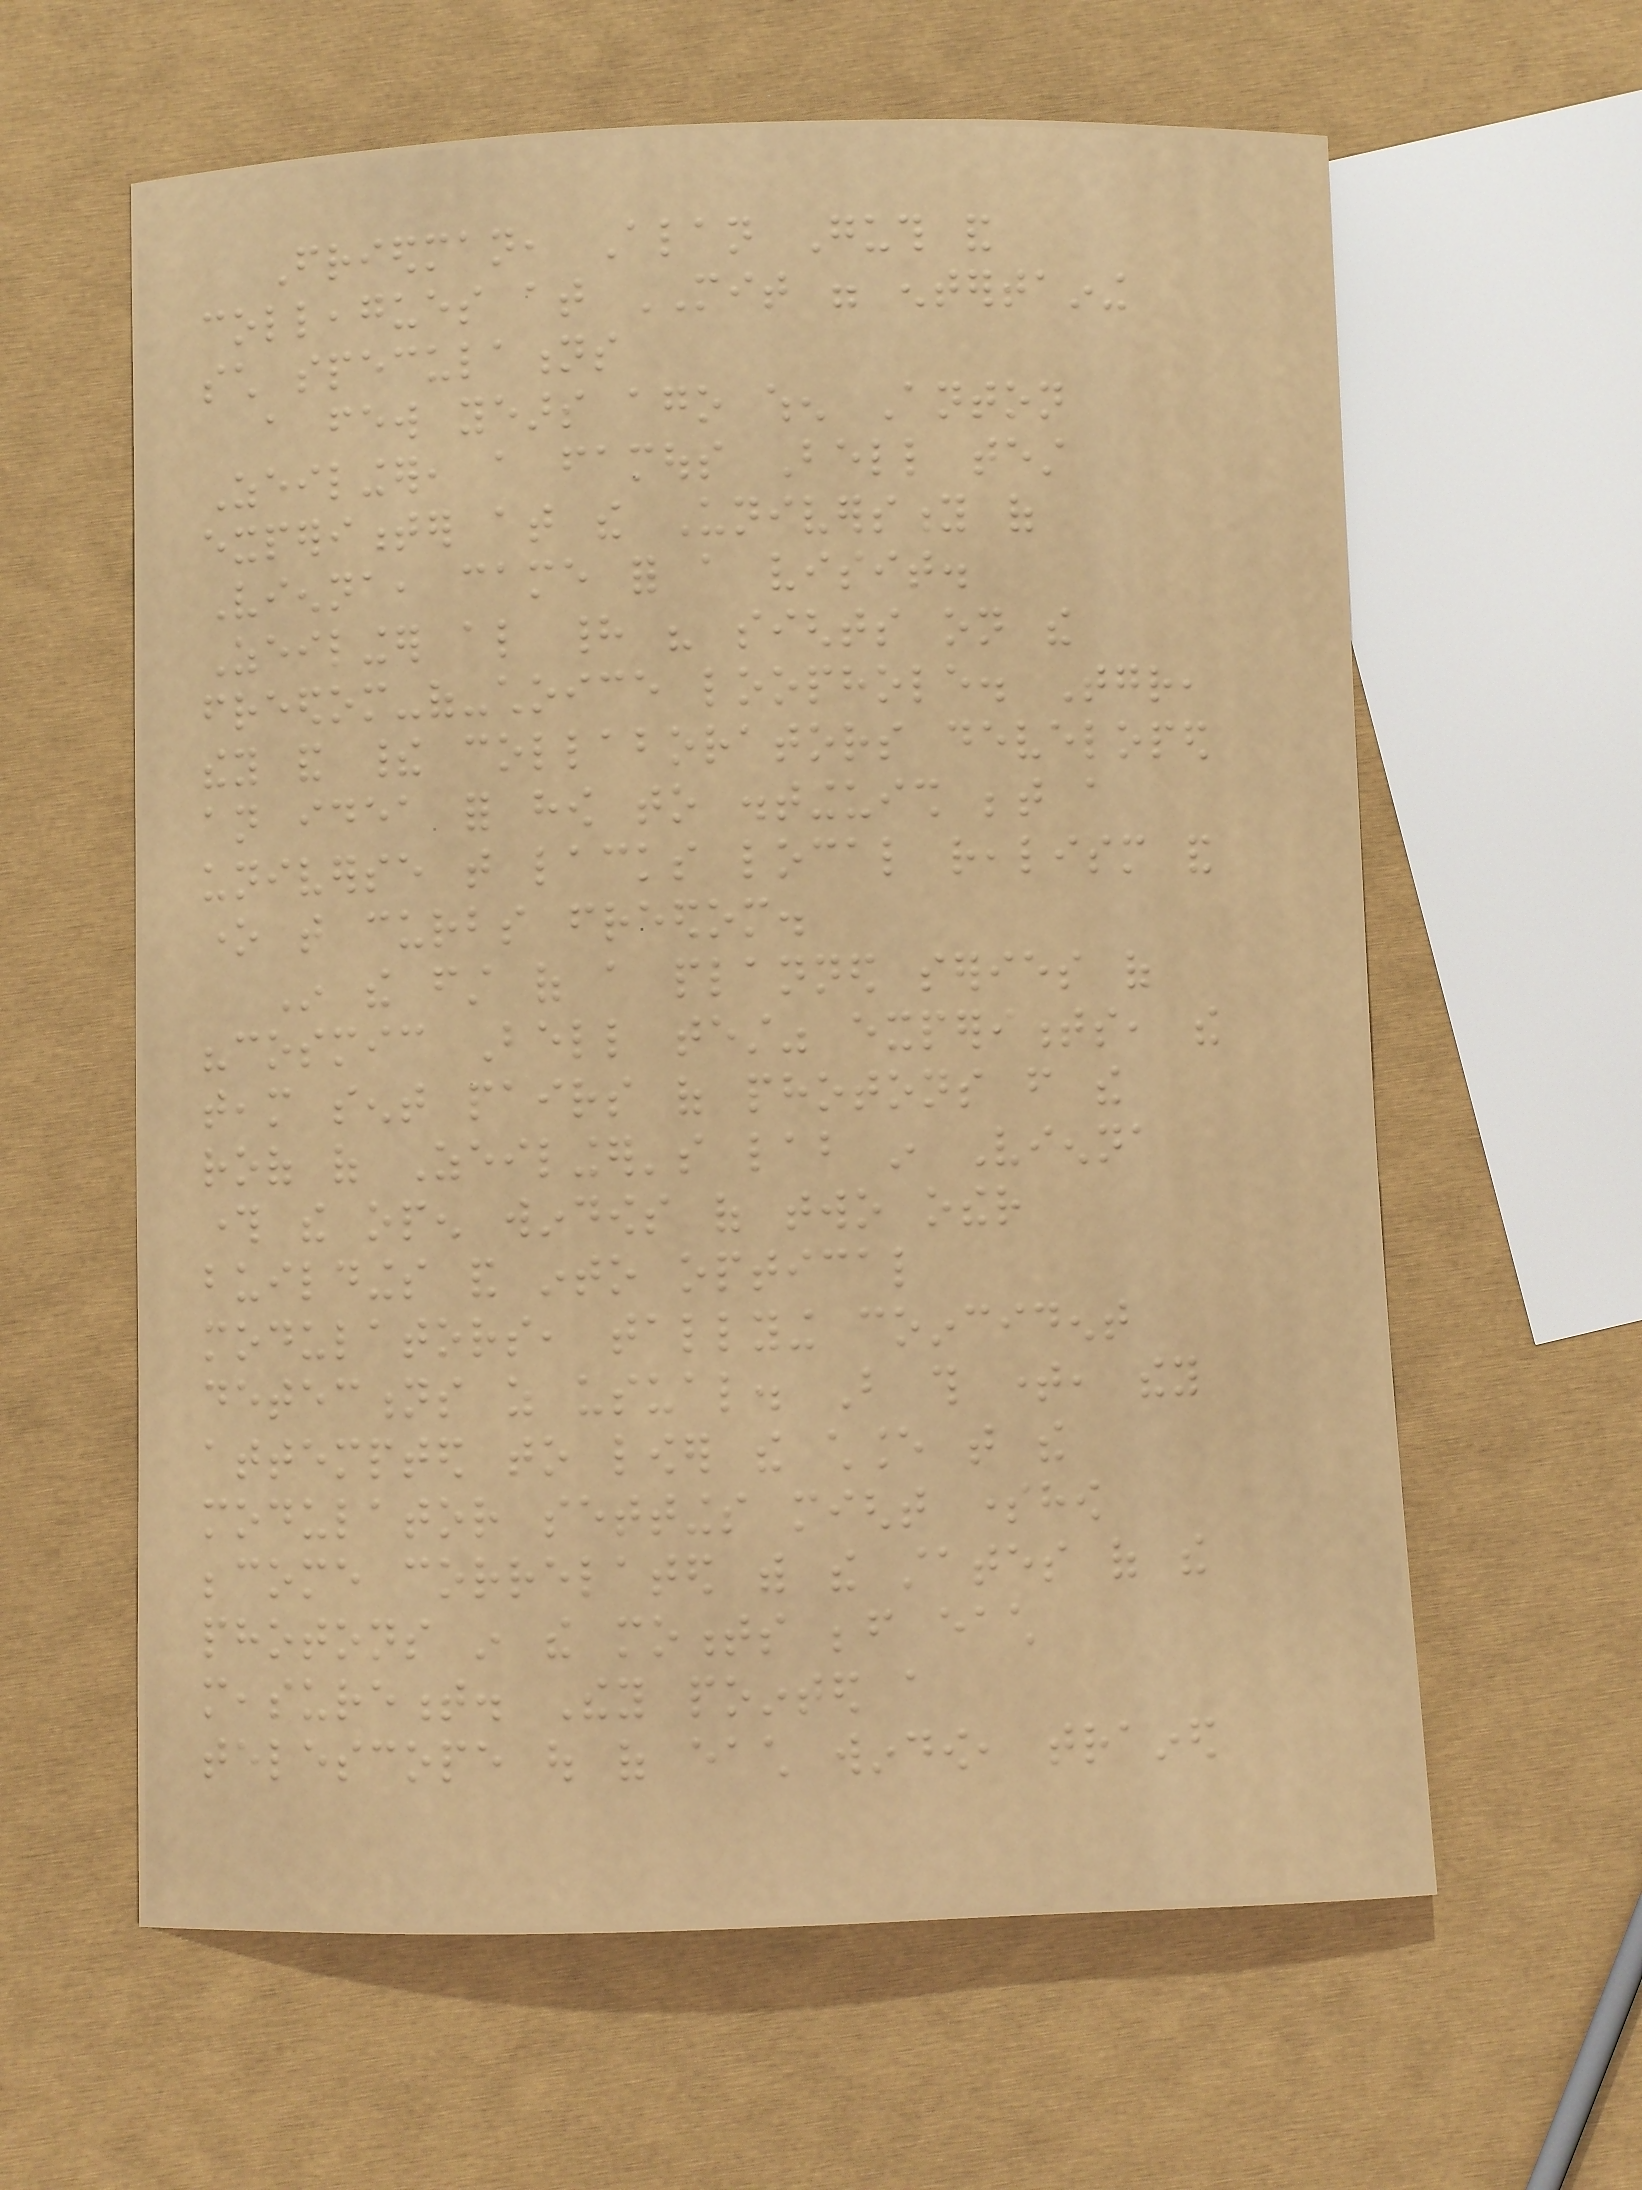Friedman, Alan Guth and
colleagues at MIT were entertaining
such speculations
a few years ago when Anton
Zeilinger, a famous Bell test
experimenter at the University of
Vienna, came for a visit.
Zeilinger also had his sights on the
freedom-of-choice loophole. Together,
they and their collaborators developed
an idea for how to distinguish between a
universe that lacks local realism and
one that curbs freedom.
In the first of a planned series of
"cosmic Bell test" experiments, the
team sent pairs of photons from the
roof of Zeilinger's lab in Vienna
through the open windows of two other
buildings and into optical
modulators, tallying coincident
detections as usual. But this time, they
attempted to lower the chance that the
modulator settings might somehow
become correlated with the states of the
photons in the moments before each
measurement. They pointed a
telescope out of each window, trained
